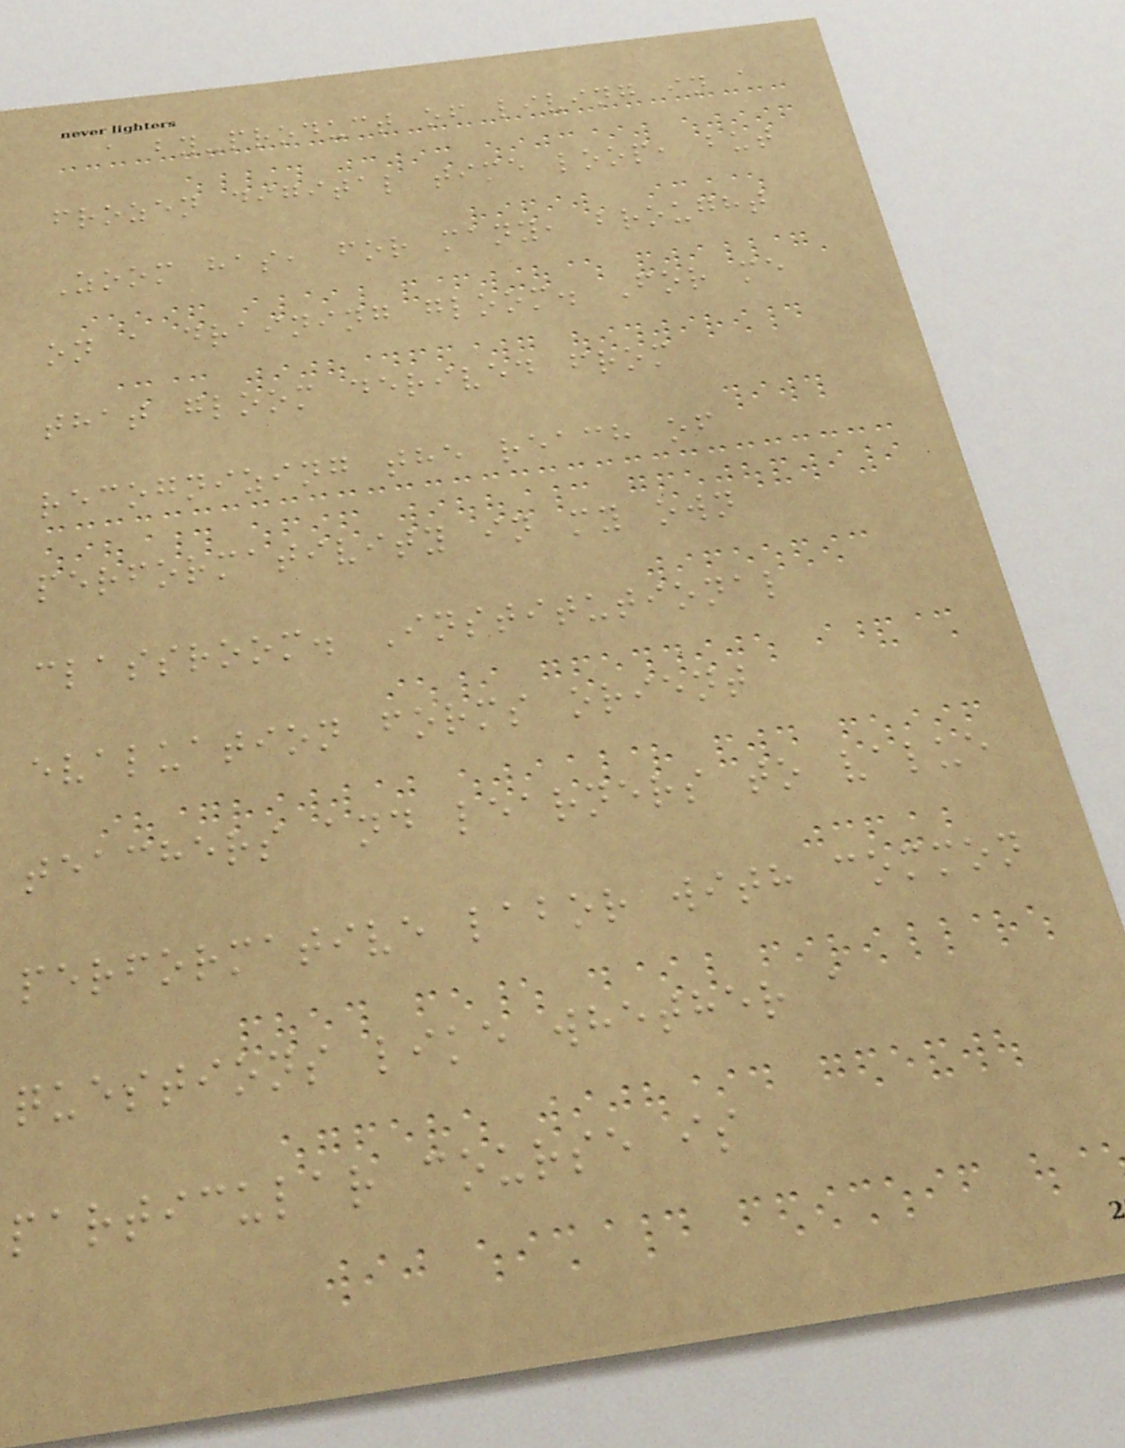a by-product of living in a
frozen digital time loop, but
Zoom has, for many, brought
on a draining gloom. For me
that gloom derived from
recognizing the reach of
performativity in my own
classroom. Institutional
evaluation forms orient
teachers and learners to value
performative labor with common
questions like whether a
particular course is
